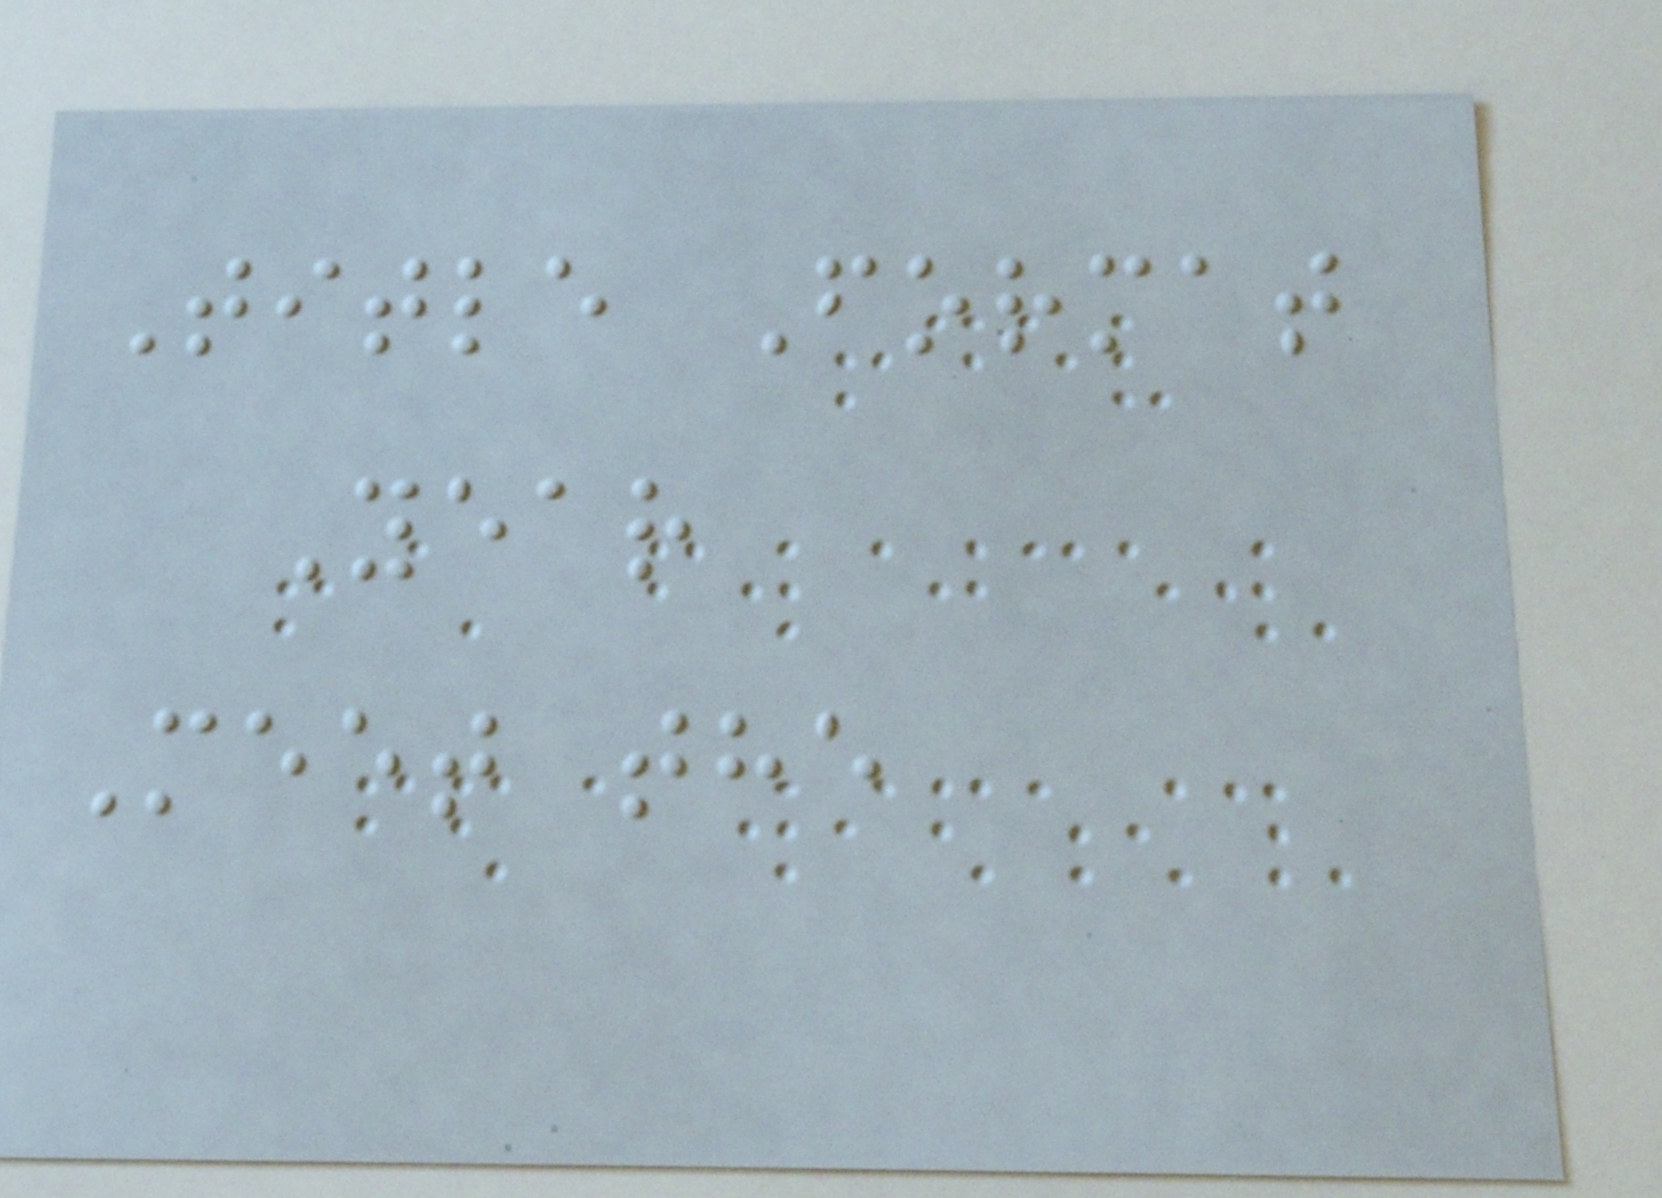Title Format
Year
Meet the
